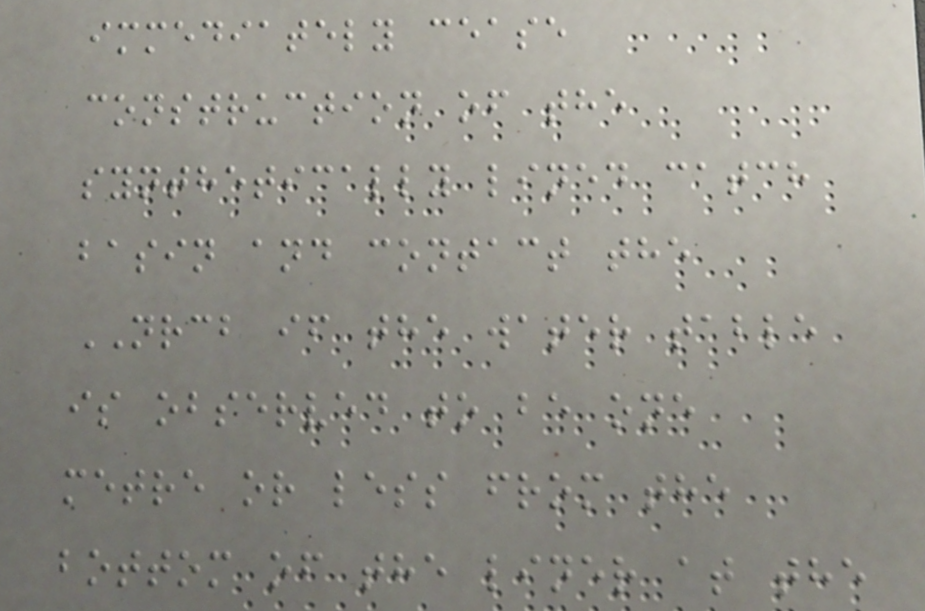immediately cease
construction of the
synthetically lined catch
basin and contact the
NRCB if the water table
is observed to be one
metre or less from the
bottom of the liner at the
